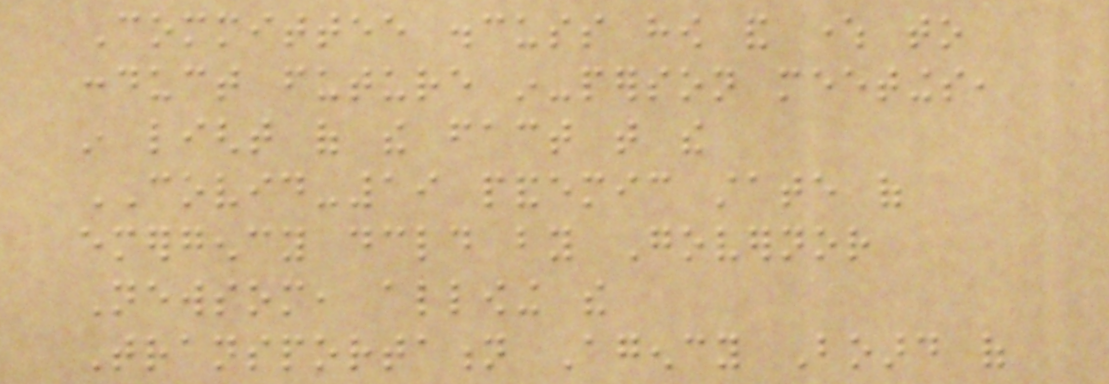Committee discuss how and where to
conduct future in-person meetings,
in light of the fact that the
COVID-19 pandemic state of
emergency declared by Governor
Newsom, allowing the
Transportation Agency Board of
